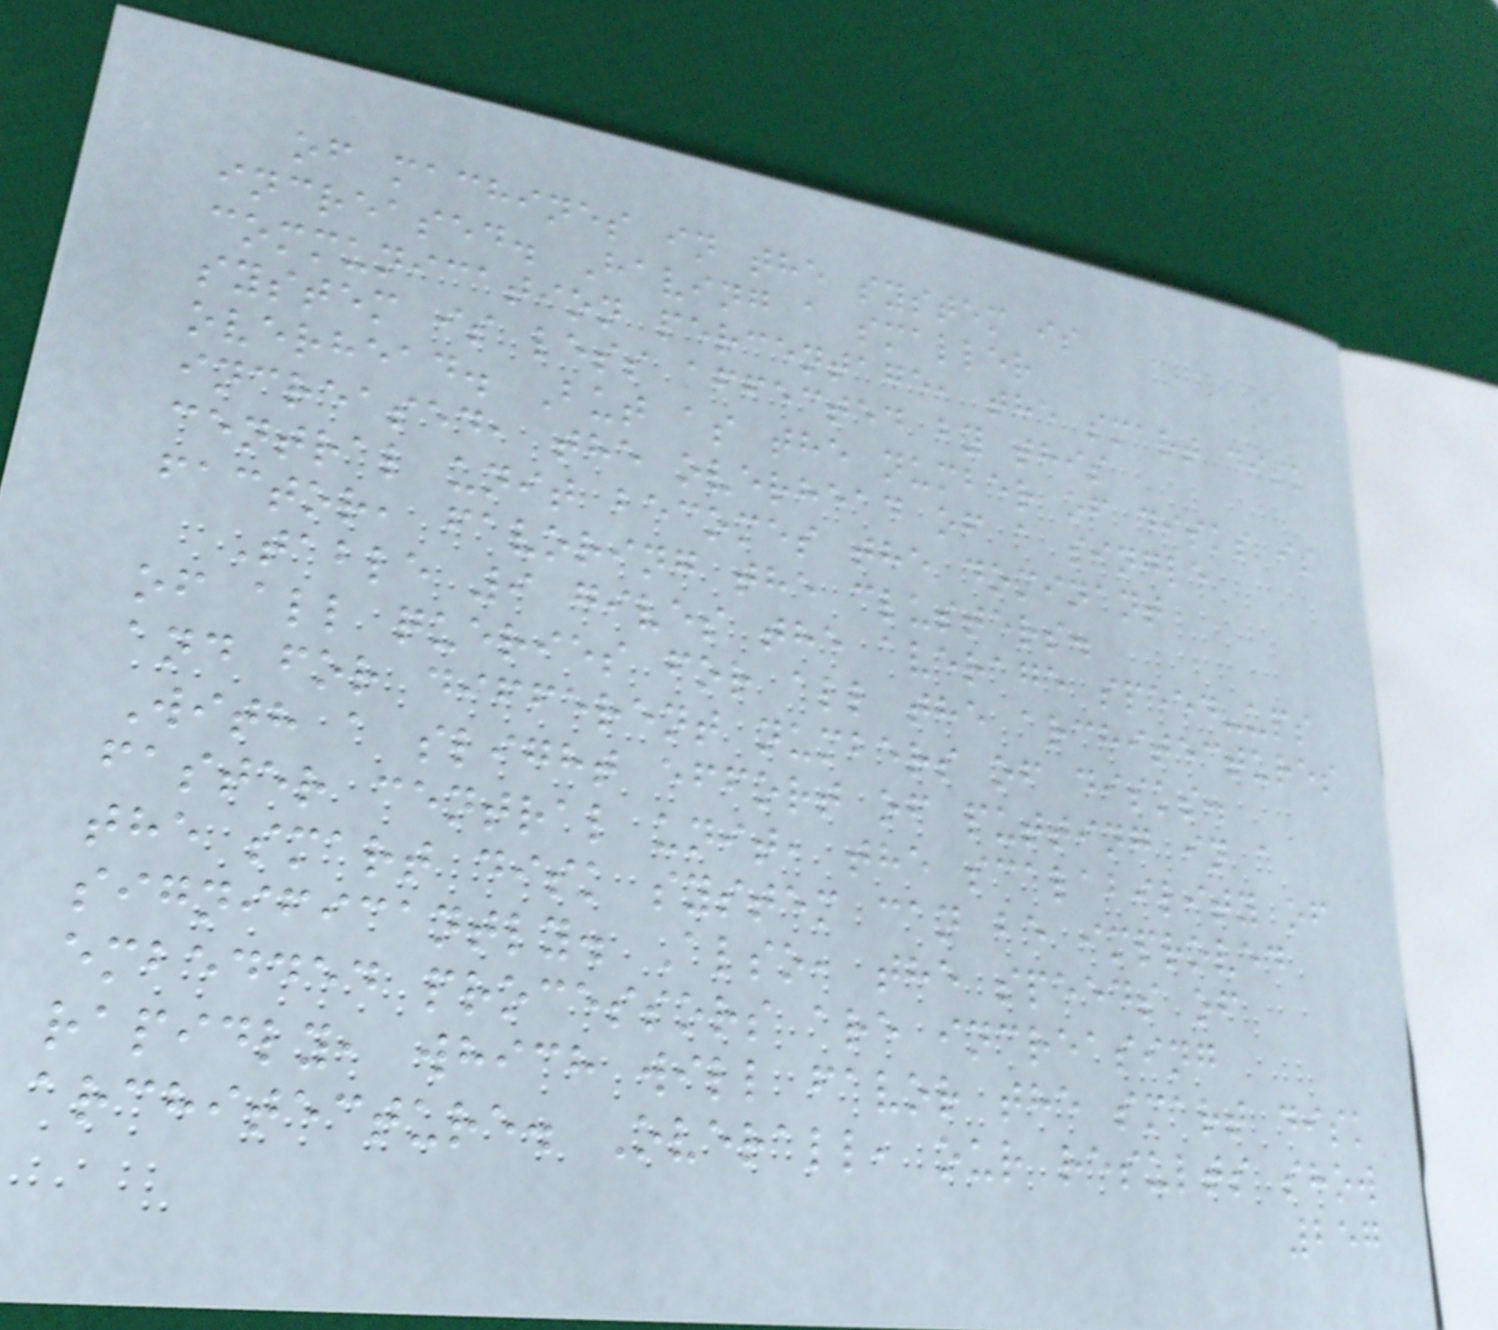of machines in the system is
increased. Having a smaller
communication percentage, the smart disk
system is less affected by this
overhead. But as the number of disks is
increased, the overhead of a single
central unit becomes the dominant
factor, favoring the clusters.
Table 9 gives the average speed-ups
of all queries for all the architectures
and for different numbers of disks.
With a slight effort of putting in a
faster central unit, the scalability of
the smart disk system can be improved
significantly. Also, the speeds of
embedded processors are increasing
rapidly, which will favor the smart disk
architecture. Overall, our results show
257
